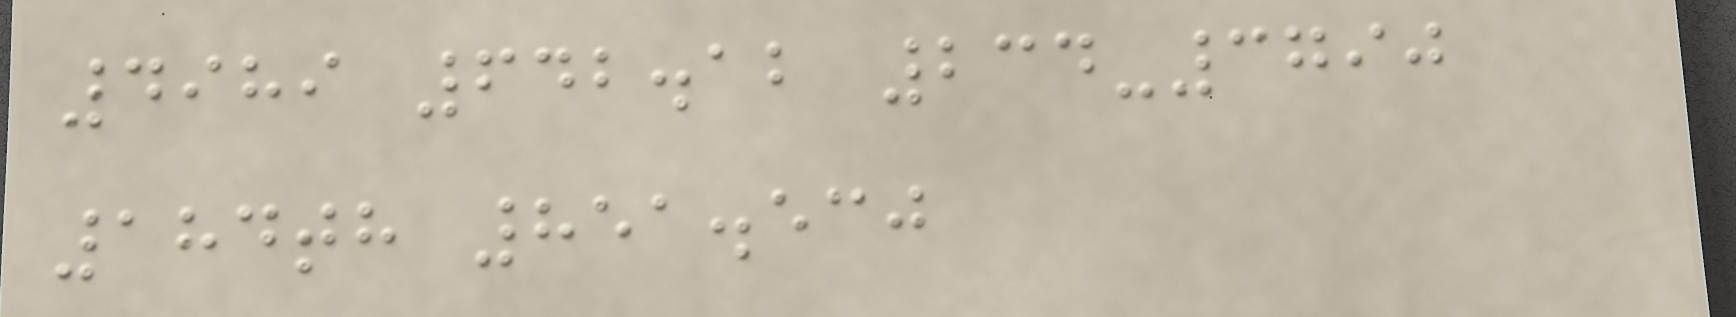4989 642.12 234-3790
184th 851.530
